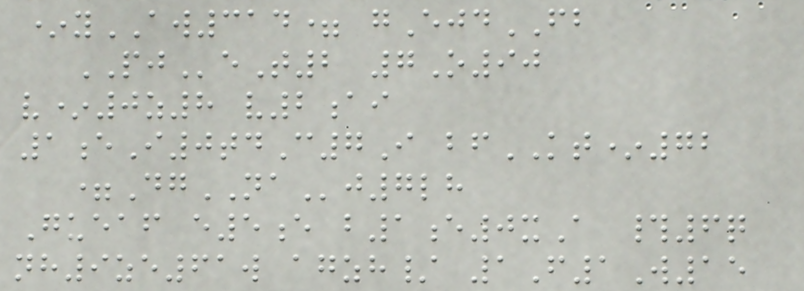*yAW314= gEjdFB
PJeT2 7O90
v*0z8 v2ai
1eI0tdC7I bfKT*72
=DgNAj7lh
Gueaf e5e b1e0xA #6q
nh9ze61w agzh/ 1F1W15
